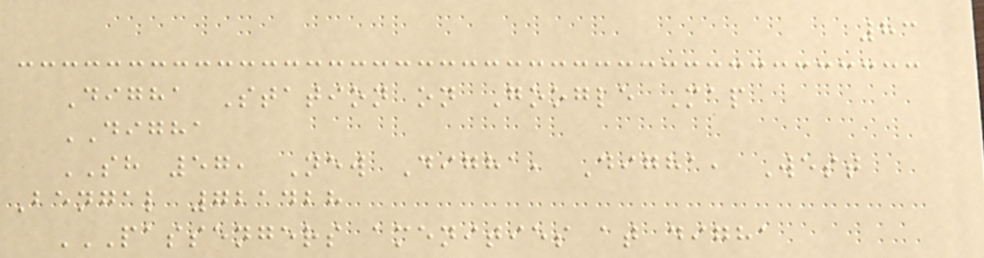83
Digha Station on Google Map
DIGHA
SH 57, New Digha, Digha, West
Bengal 721428
PASSENGERS AMENITIES AT DIGHA
